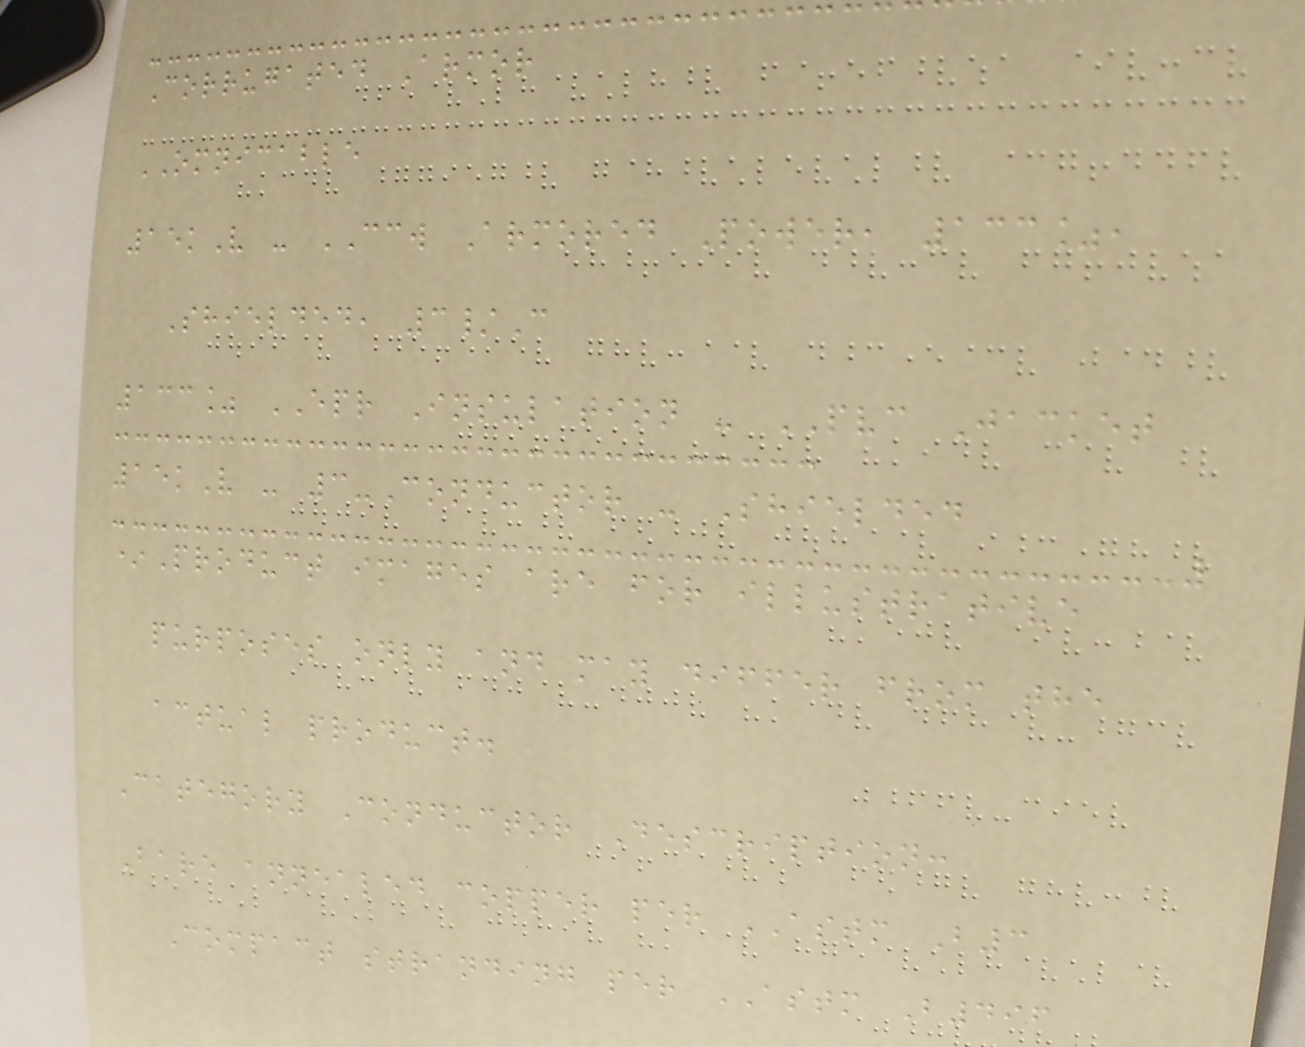Corrugated Armor
OMNICABLE
15kV - CCW Armored Power, 133%,
Shielded, 3/C
133% EPR Insulation - PVC Jacket
15kV - 3-Conductor - Shielded
*Product images are for illustrative
purposes only and may differ from the
actual product.
Category Conductor Description:
Bare annealed copper per ASTM B3
Compact stranding per ASTM B496
